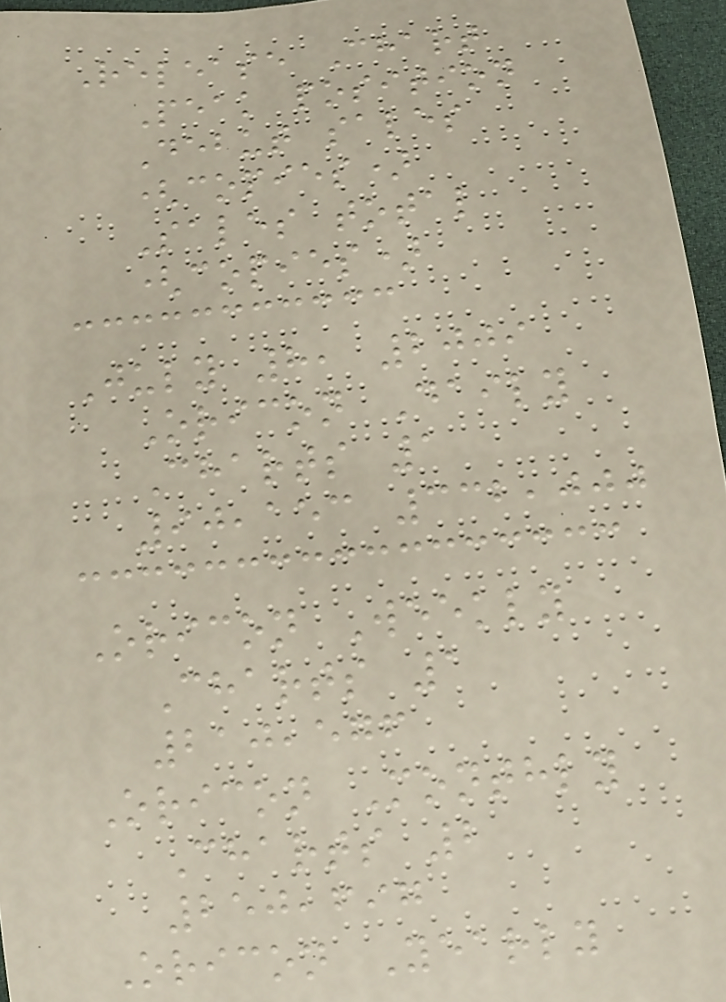Release Chart
Peak position
Debut sales
(copies)
Sales total
(copies)
July 8, 2009
Oricon Daily
Charts 1
90,153 332,000
Oricon Weekly
Charts 1
210,576
Oricon Monthly
Charts 2
250,697
Oricon Yearly
